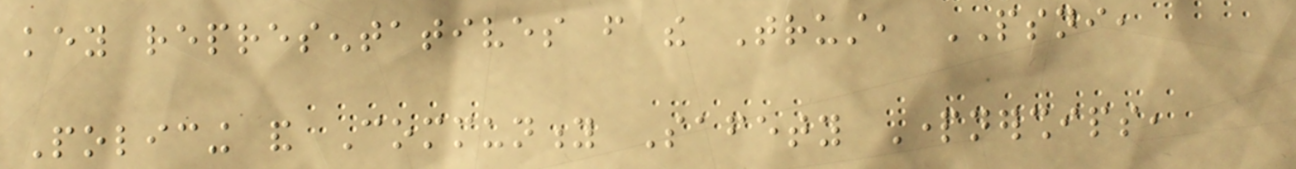key representatives from the Trust, PSNI,
Policing and Community Safety Partnerships,
